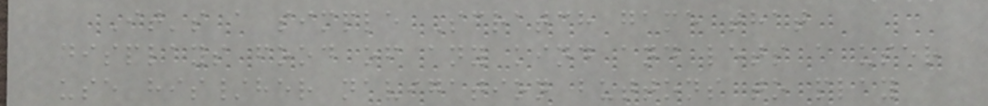It's a simple Scratch game that
displays food of any kind and lets a user
use his/her navigation buttons to play
